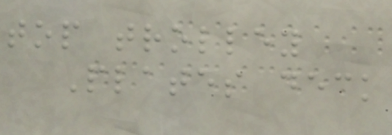top trolley
Plates deck
